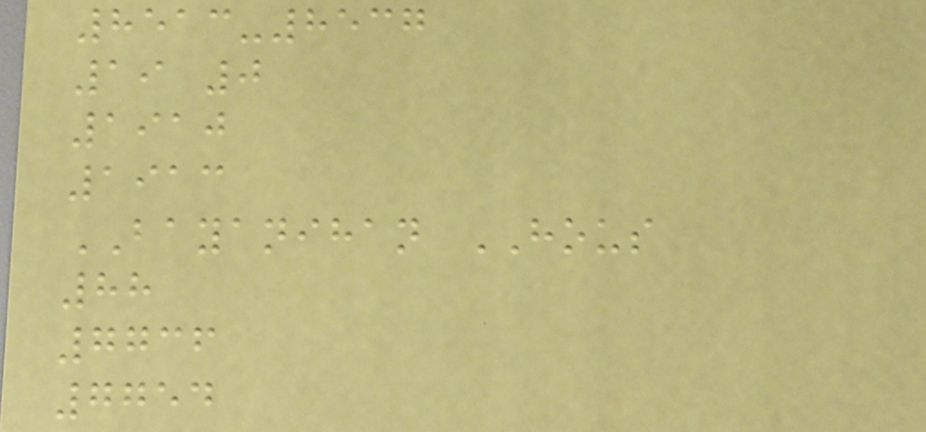8513-8537
19 0
1910
1913
BAYANIHAN HOUS
88
7736
7754
